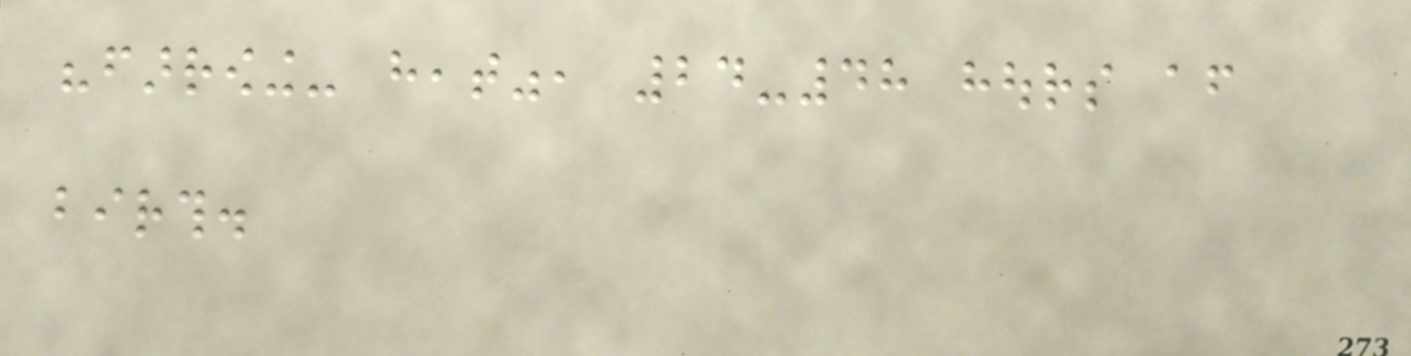"farrowing- heat", 24-48 hours after
birth.
